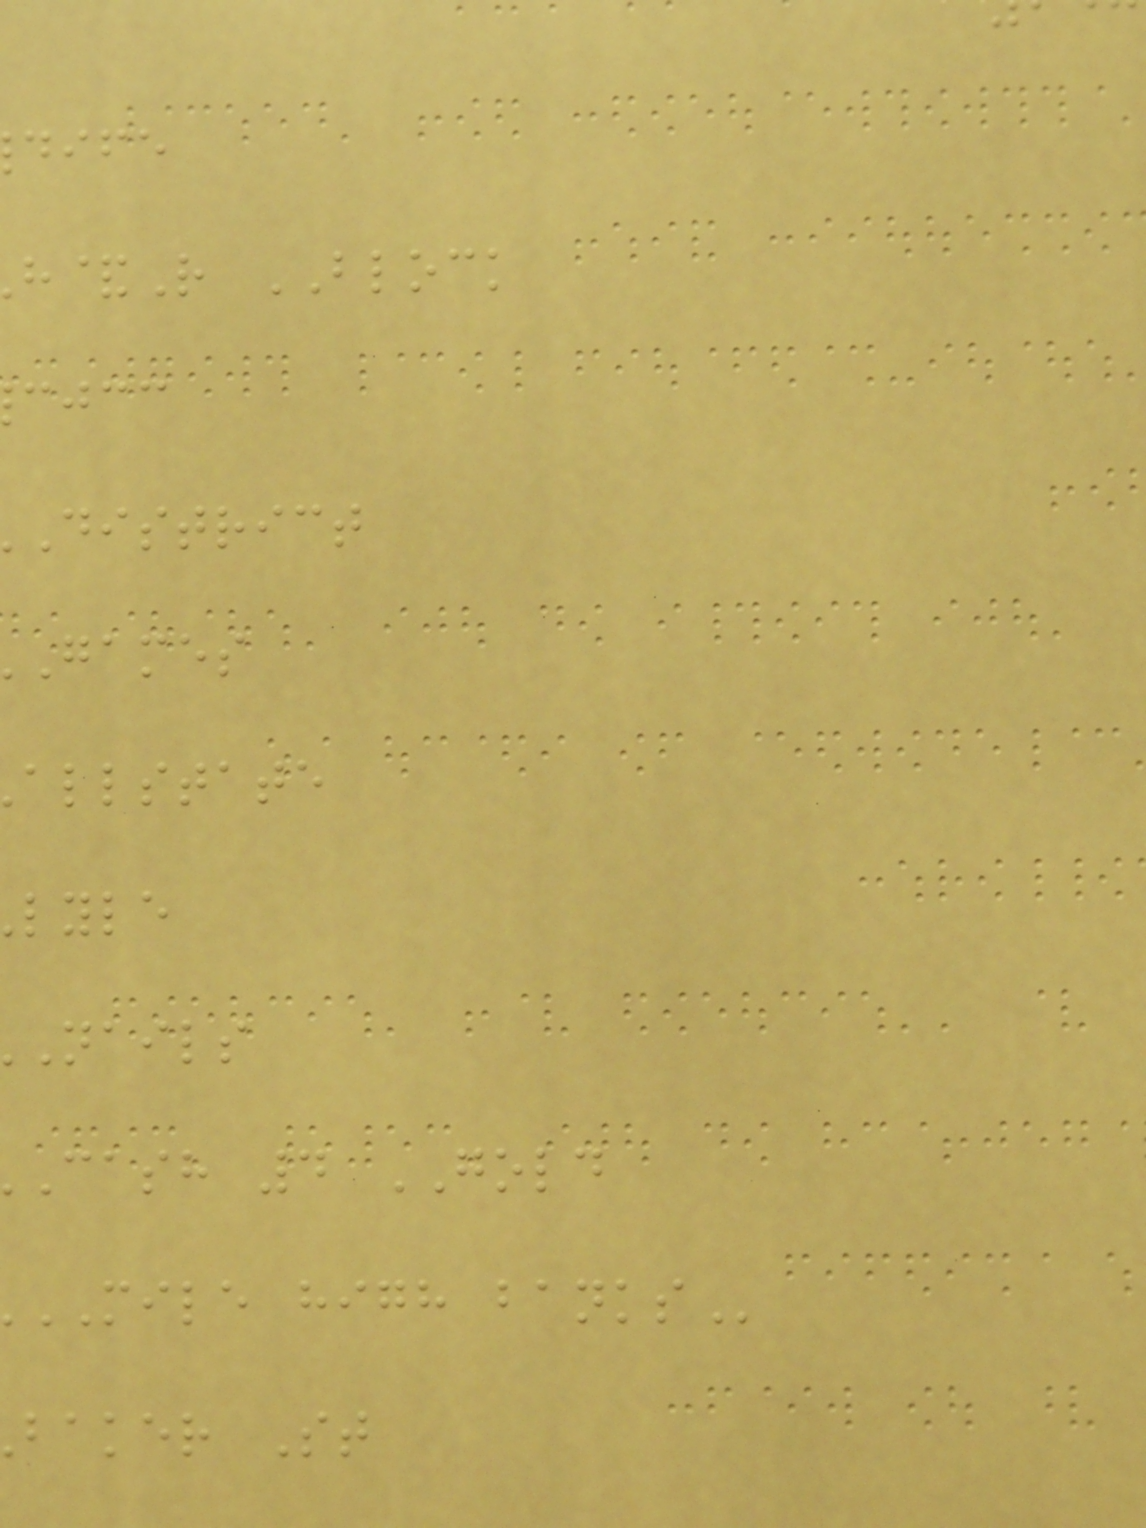dife
&R BLOCK
cjcc
district
games
allstate
lyle
nails
cash 4 GOLD
MILE high
baker St
